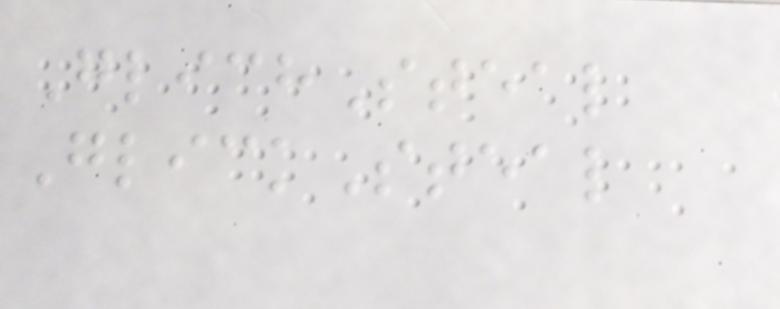GlichSteal
GlickSteal
